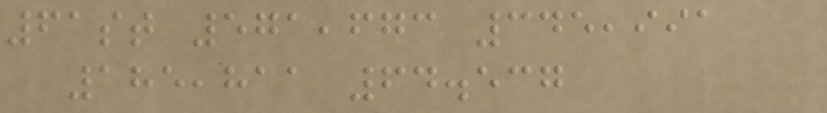61st 571,673 345,991
185,811 64.537
